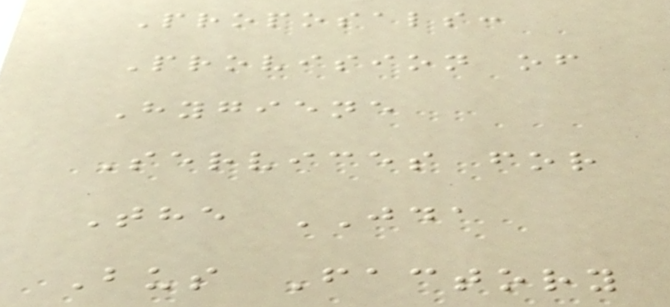Proposals:
Provision of
Hygiene
Services for
The JDA
Bus Factory
